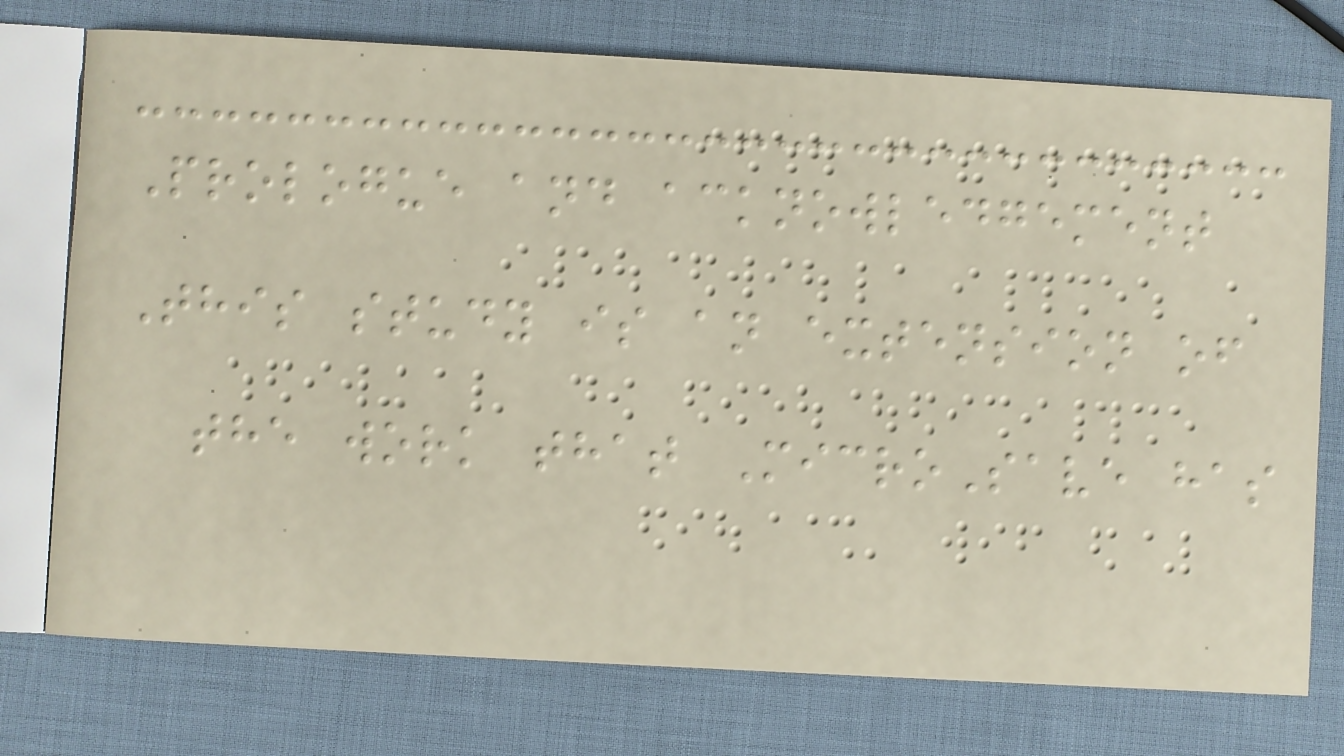Prologue and acknowledgement
This study is an extension of
the work that MicroSave has
